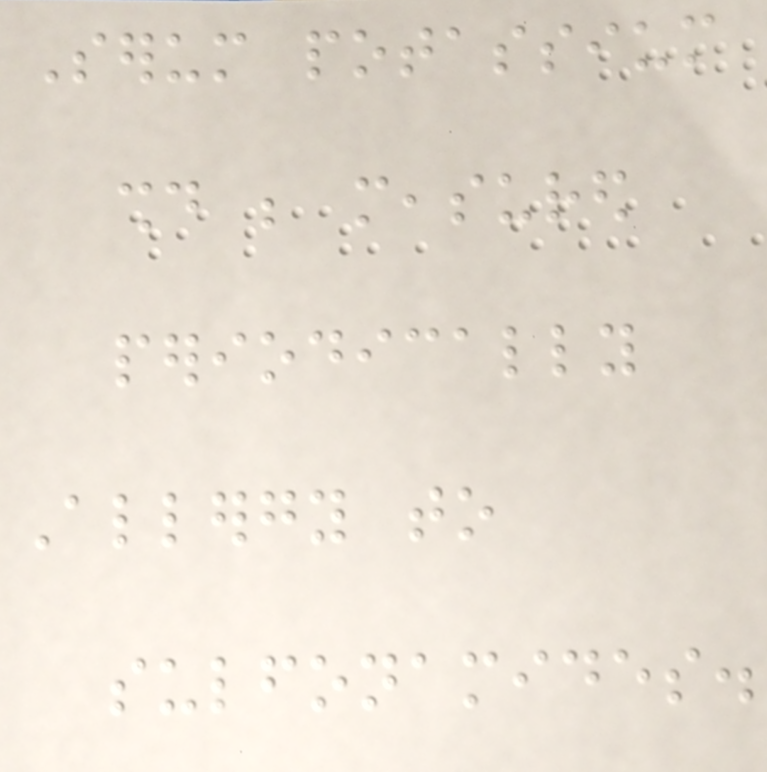Serum potassium
should be measured
periodically
Allergy to
sulfonamides.
